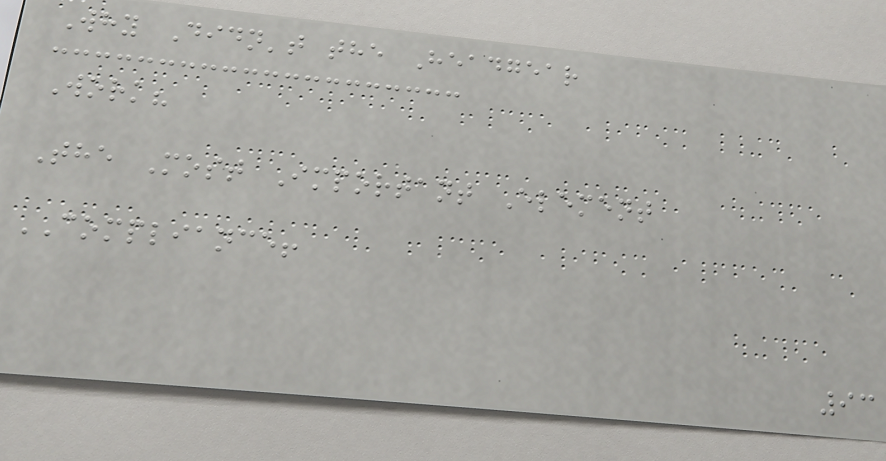Why Didn't the Headgear
Work?
The Most Important Element
COMPLIANCE!
93
